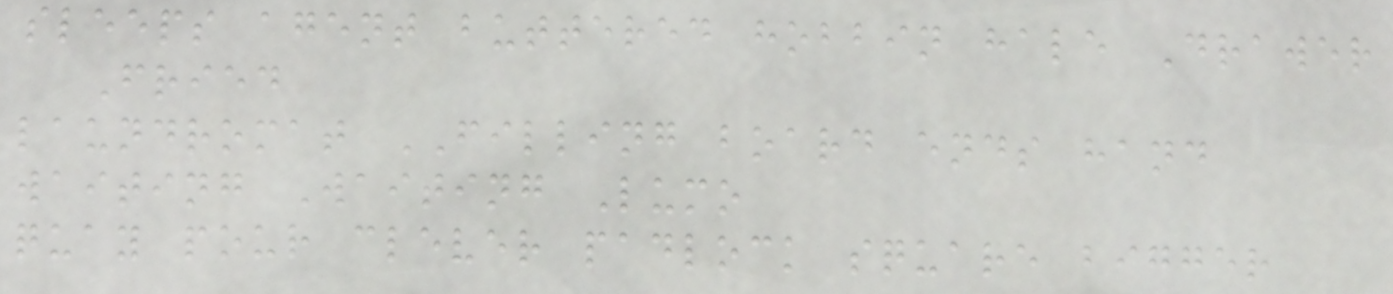sleeps agent buttered hobbin hale Drawer
Fried
laundromat FILLING board ends hand
waiting Waiting Lumo
quay pour clever padlock square bigger
